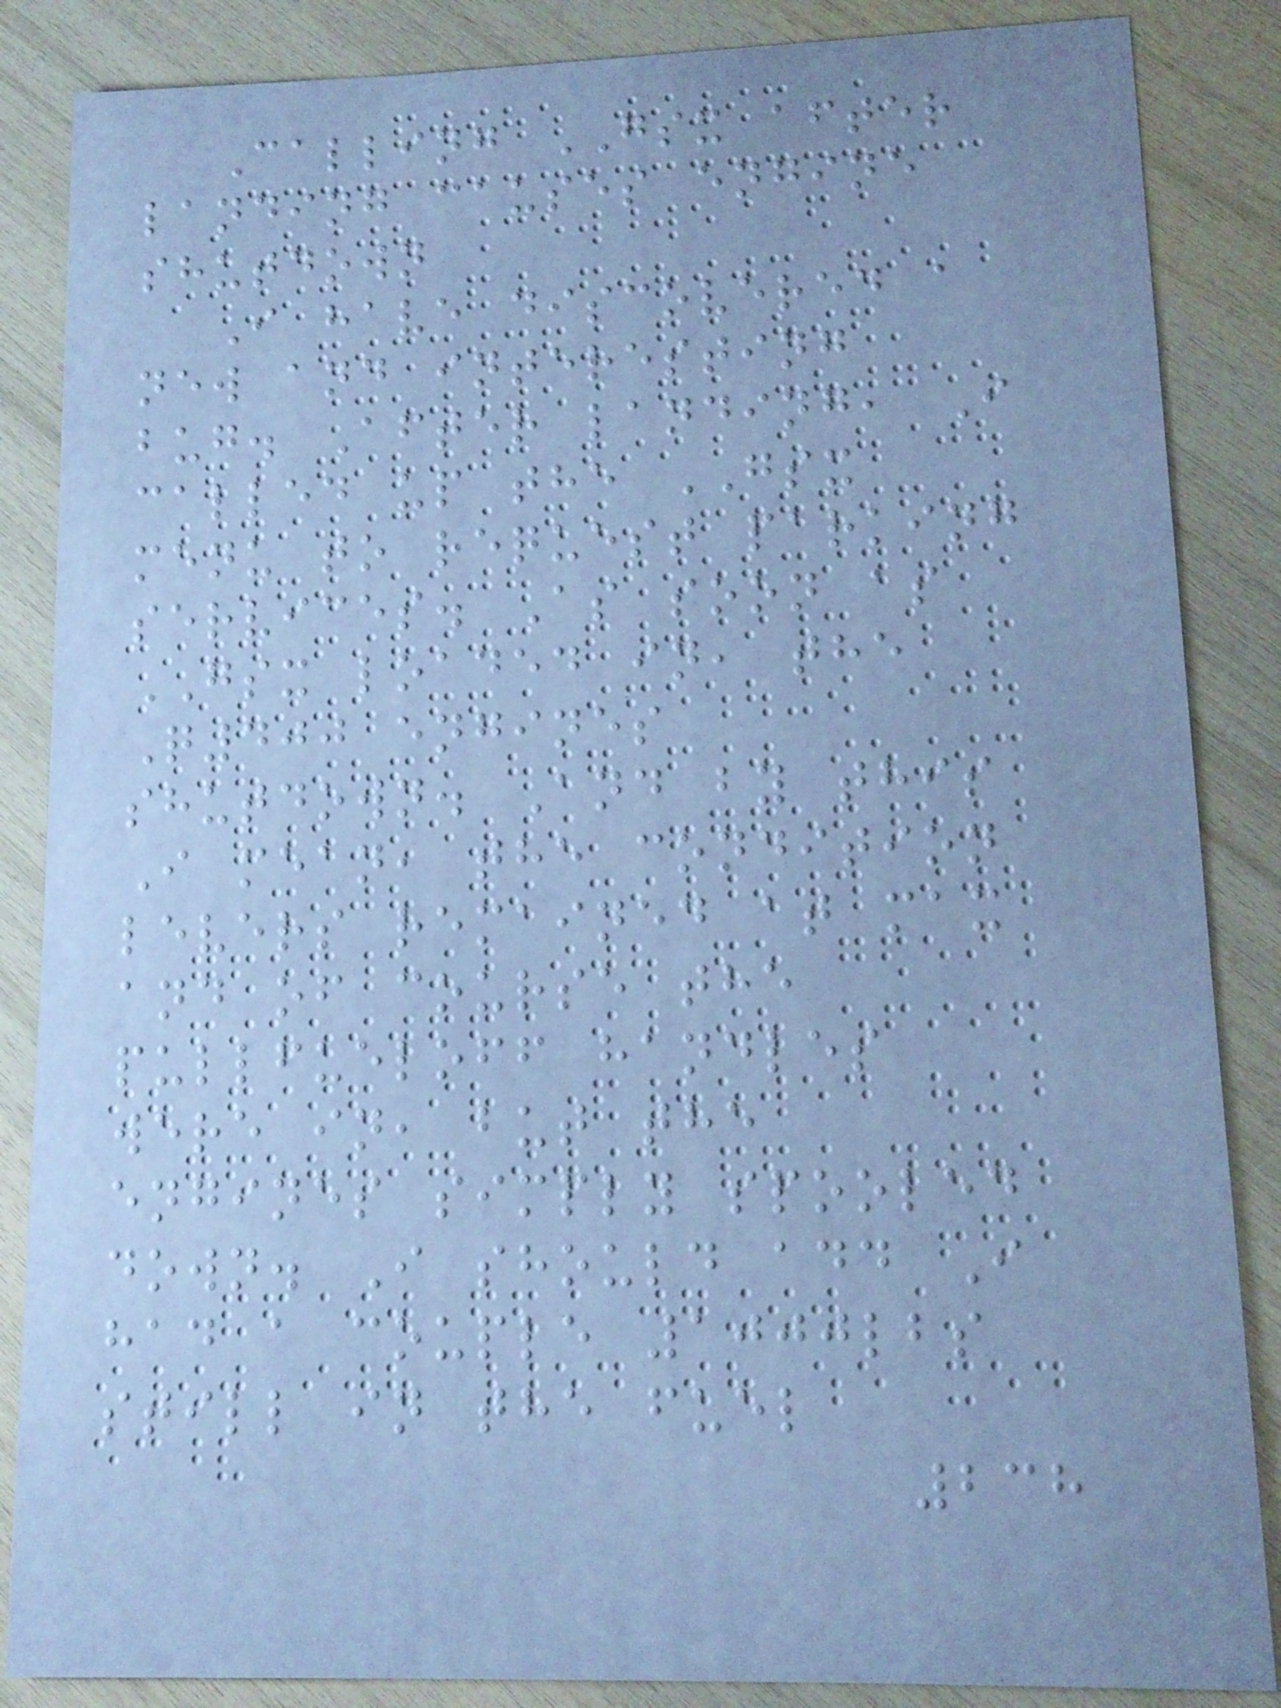Calling GSX after
landing causes engine
shutdown
I have discovered a
new and interesting
bug. After landing, I
called up the GSX
menu to request parking
services. As soon as
GSX loaded in, the
Q400 engines
shutdown. And by this
I mean, the condition
levers remained at max
and of course the
pullfueloff handles
were in, but the
engines simply spooled
down. I should add I
had a couple 1000lbs
still in the fuel
238
